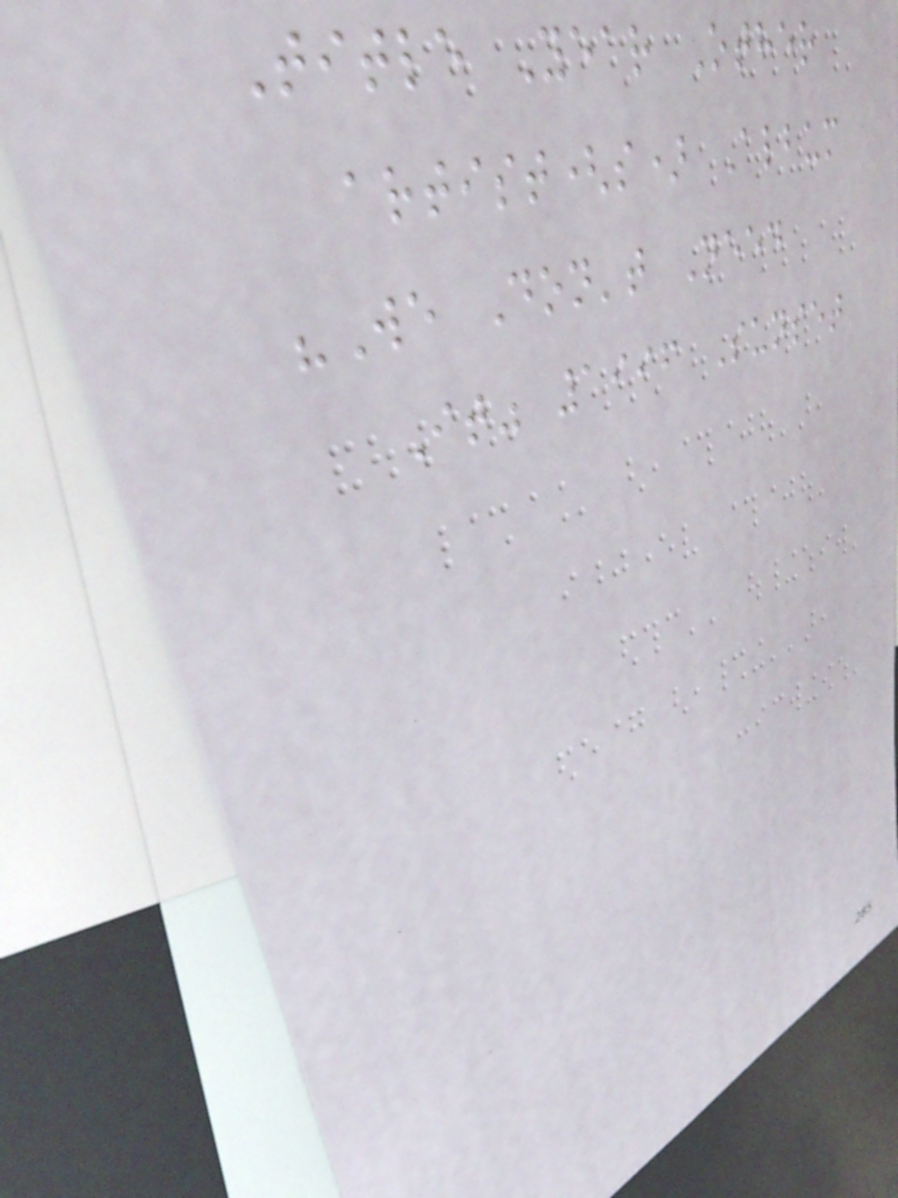Title Year Other
artist(s) Album
"We Don't Need
It" 1996 Sunset
